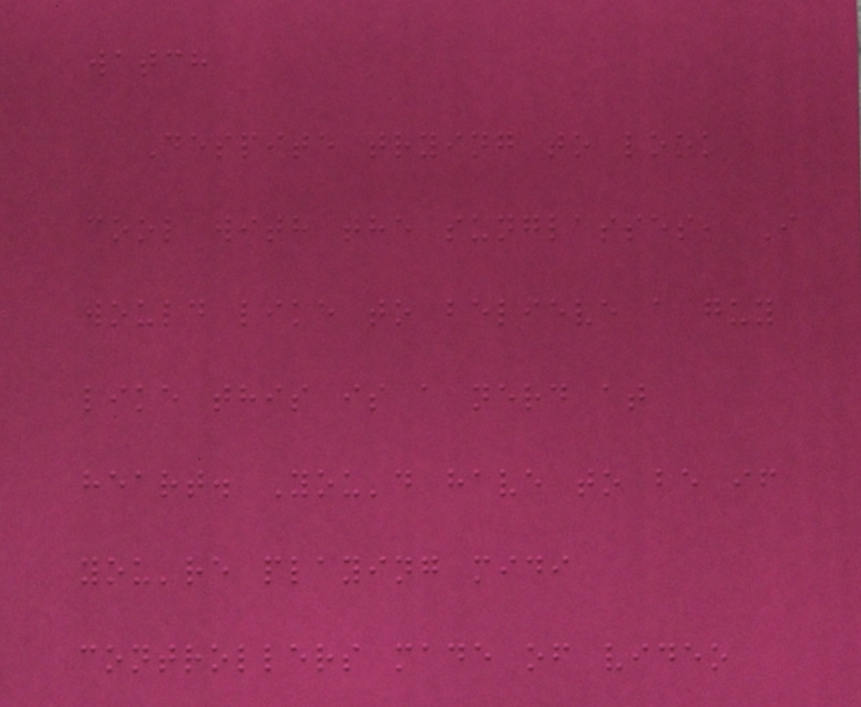watch
Despite trying to look
cool with the sunglasses, I
would like to believe a guy
like this is a nerd at
heart. You'd have to be if
you're playing midi
controllers made of video
